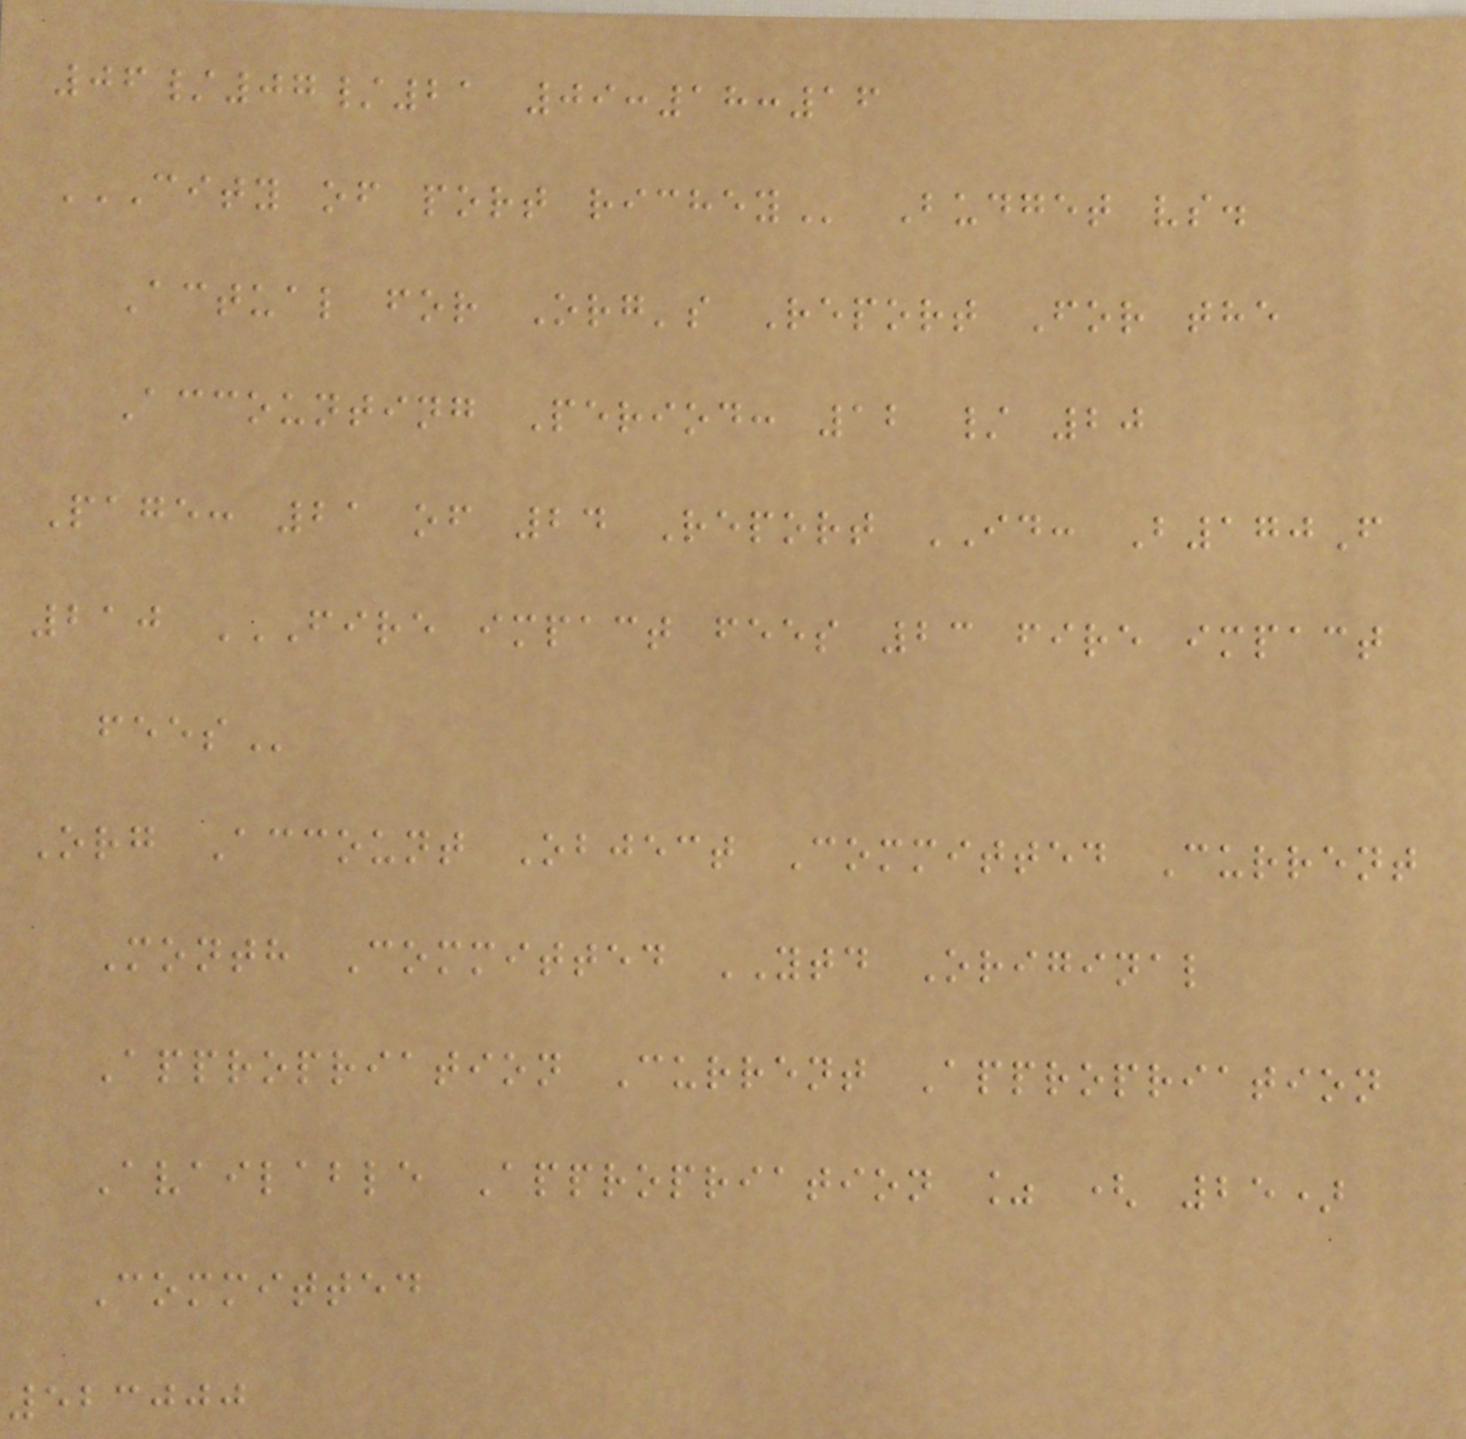06/07/21 09:18:16
CITY OF PORT RICHEY Budget vs.
Actual for Org's Report For the
Accounting Period: 12 / 20
Page: 21 of 24 Report ID: B170F
210 FIRE IMPACT FEES 23 FIRE IMPACT
FEES
Org Account Object Committed Current
Month Committed YTD Original
Appropriation Current Appropriation
Available Appropriation % ( 25)
Committed
523000
